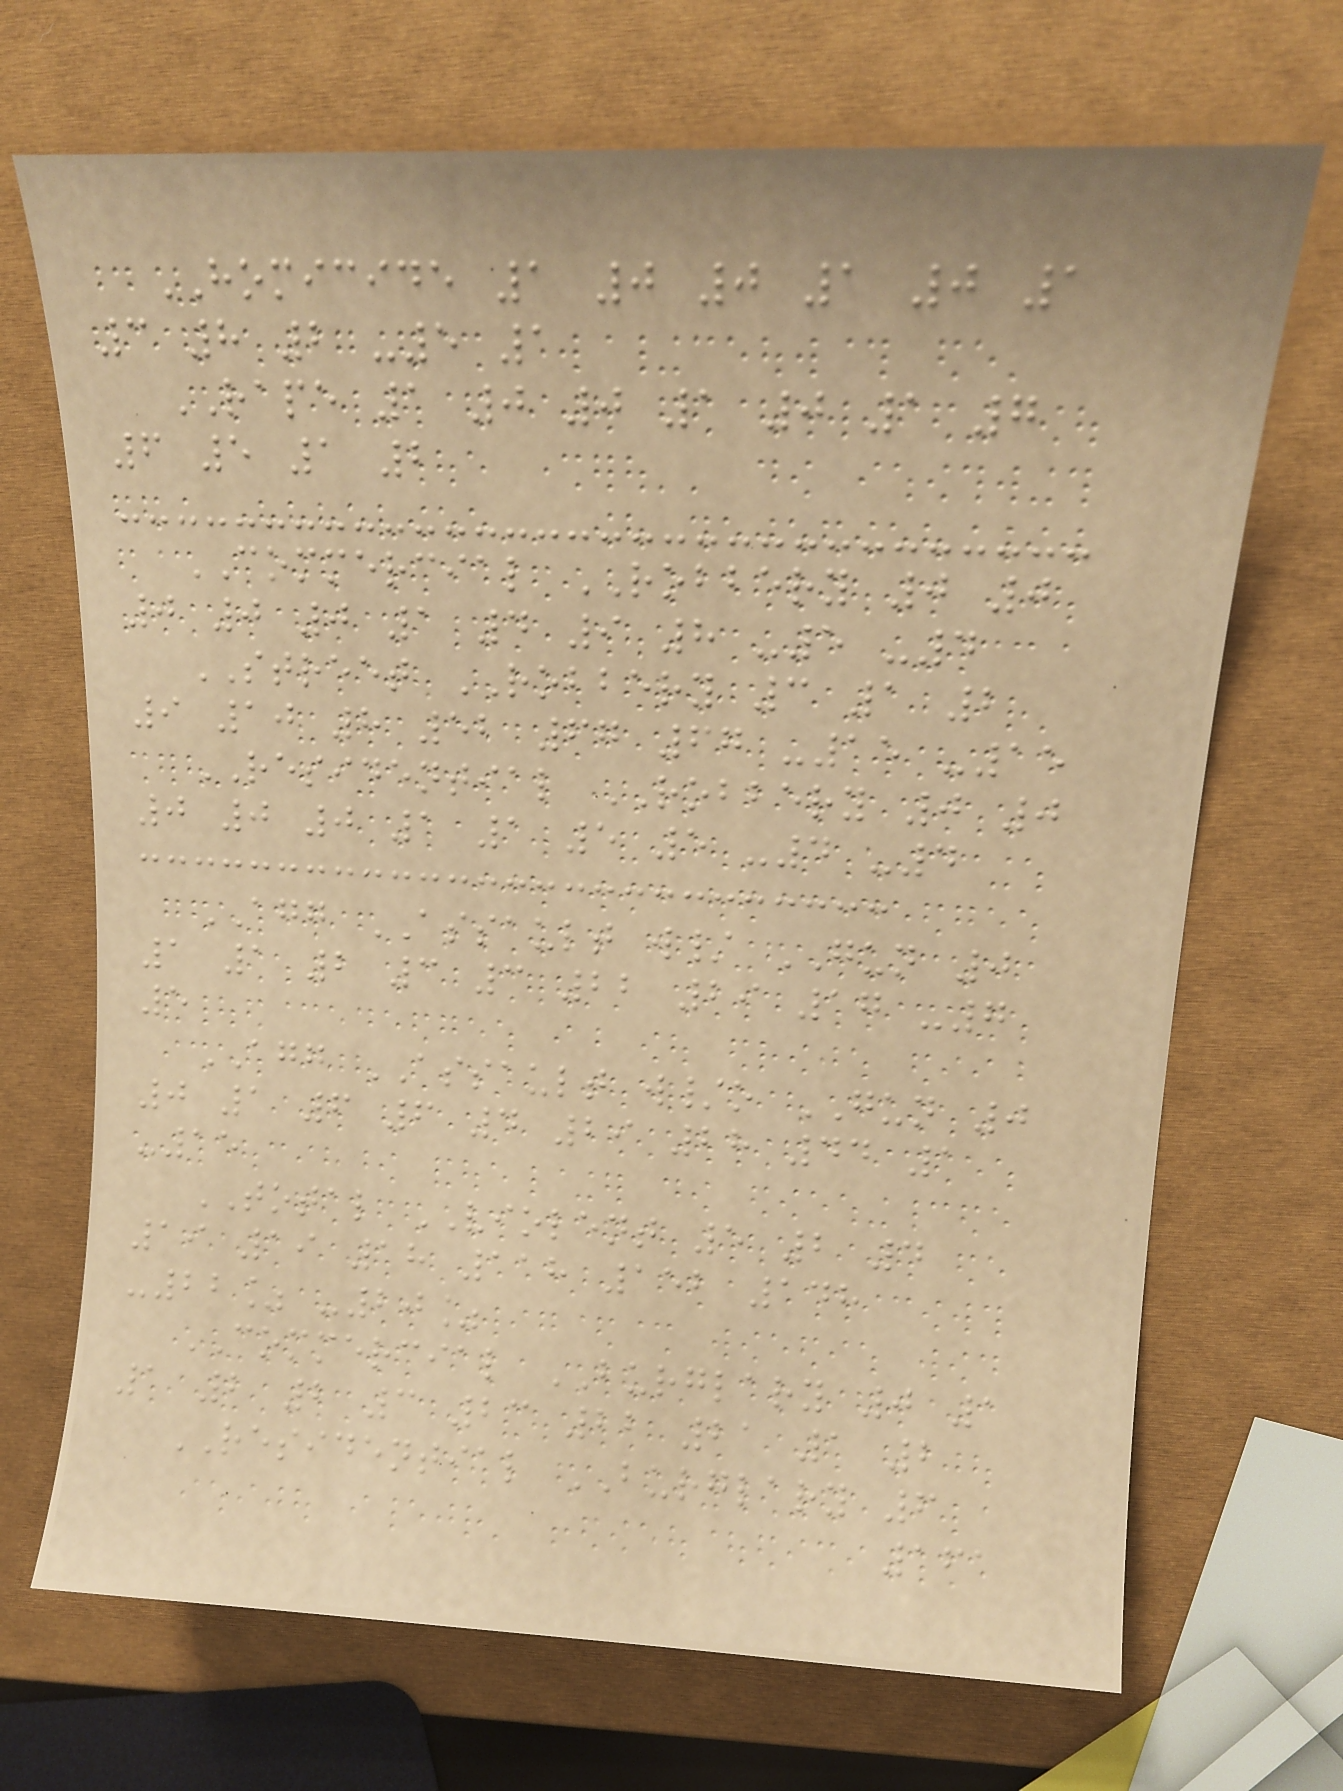HOMICIDE 1 0 0 1 0 1
3 8 2 -5 1
RAPE 1 0 0 1 0 1 7
6 5 1 2
COMMERCIAL ROBBERY 0 0
0 0 0 1 4 9 8 -5 -4
STREET ROBBERY 3 1 2
9 10 8 52 67 67 -15 -15
RESIDENTIAL ROBBERY 0 0
0 0 0 1 1 5 5 -4 -4
AGG ASSAULT w/ GUN 0
1 1 2 3 3 22 29 17 -7
5
AGG ASSAULT w/o GUN 0
0 1 6 6 4 29 28 44 1
-15
TOTAL VIOLENT 5 2 4
19 19 18 118 152 148
-22% -20%
COMMERCIAL BURGLARY 0 1
1 2 2 3 23 22 21 1 2
RESIDENTIAL BURGLARY 6
161
